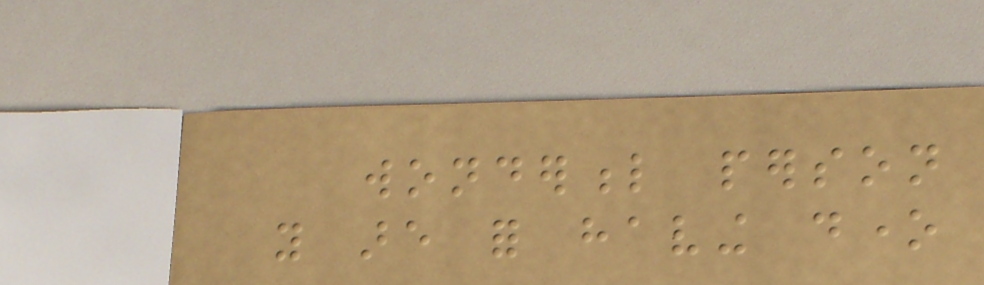wonderful person
you are for having done
